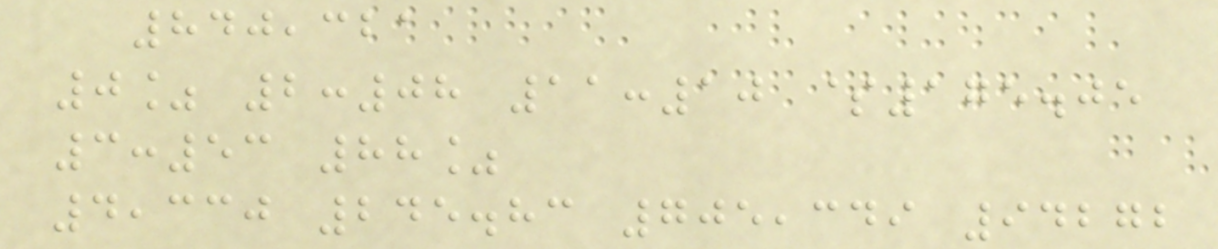840,321
0% 2:08 11:10 $175.05
3:53 88%
4,330 245.83 705,349 94272
